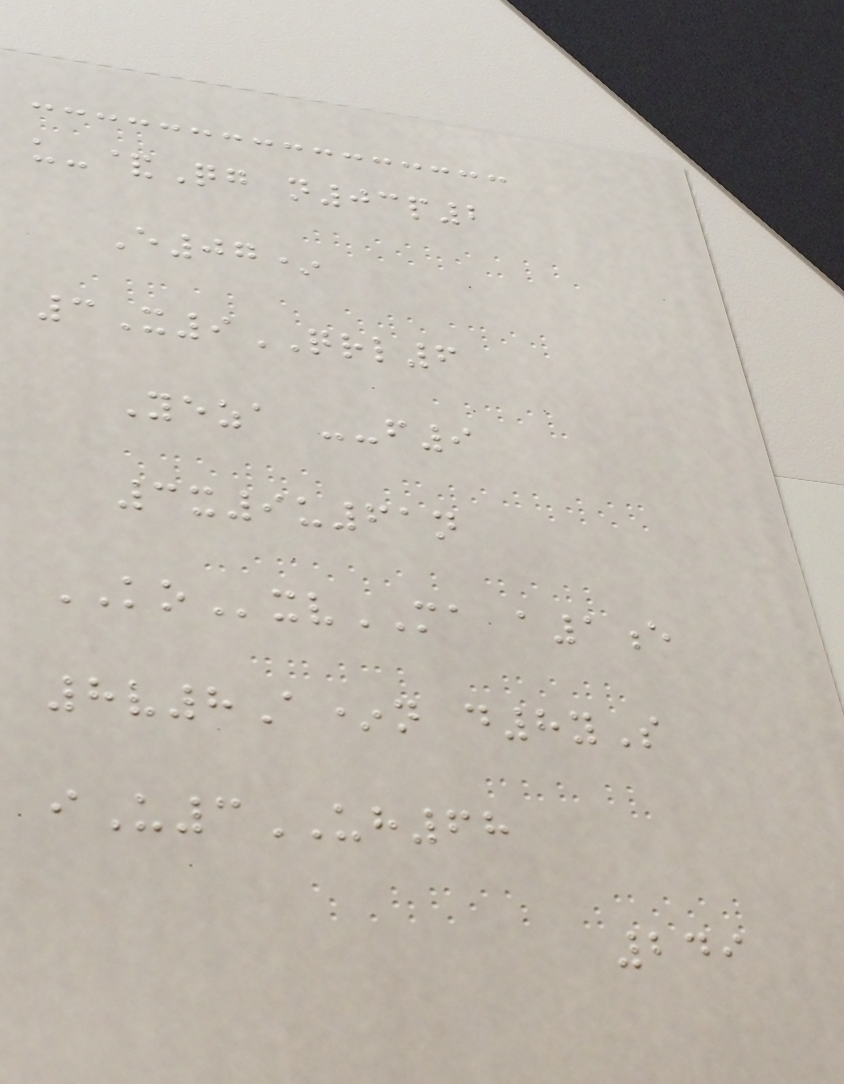u-&Qg n03p2
E07*
3X9QRL6
Yeza --f9
3x9u61n
KOxvMA a1e
8v8A*n d8yS
iU3UH68
249
